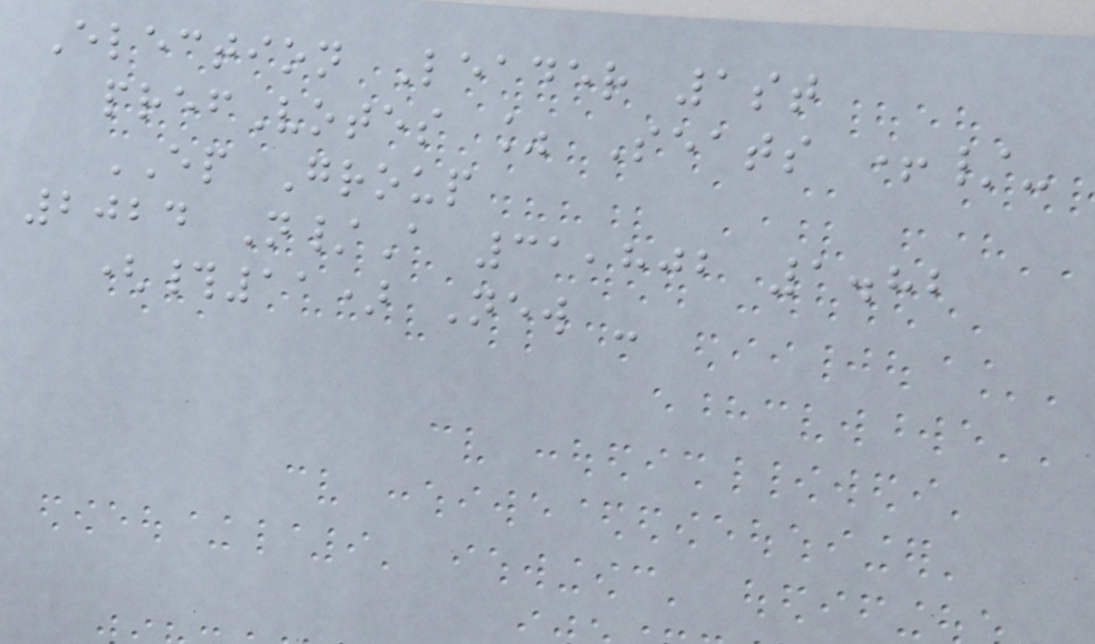Election Leader 1st
prefVotes % Seats +/-
EP Group
2024 N/A 31,802 1.82
(#11) New -
